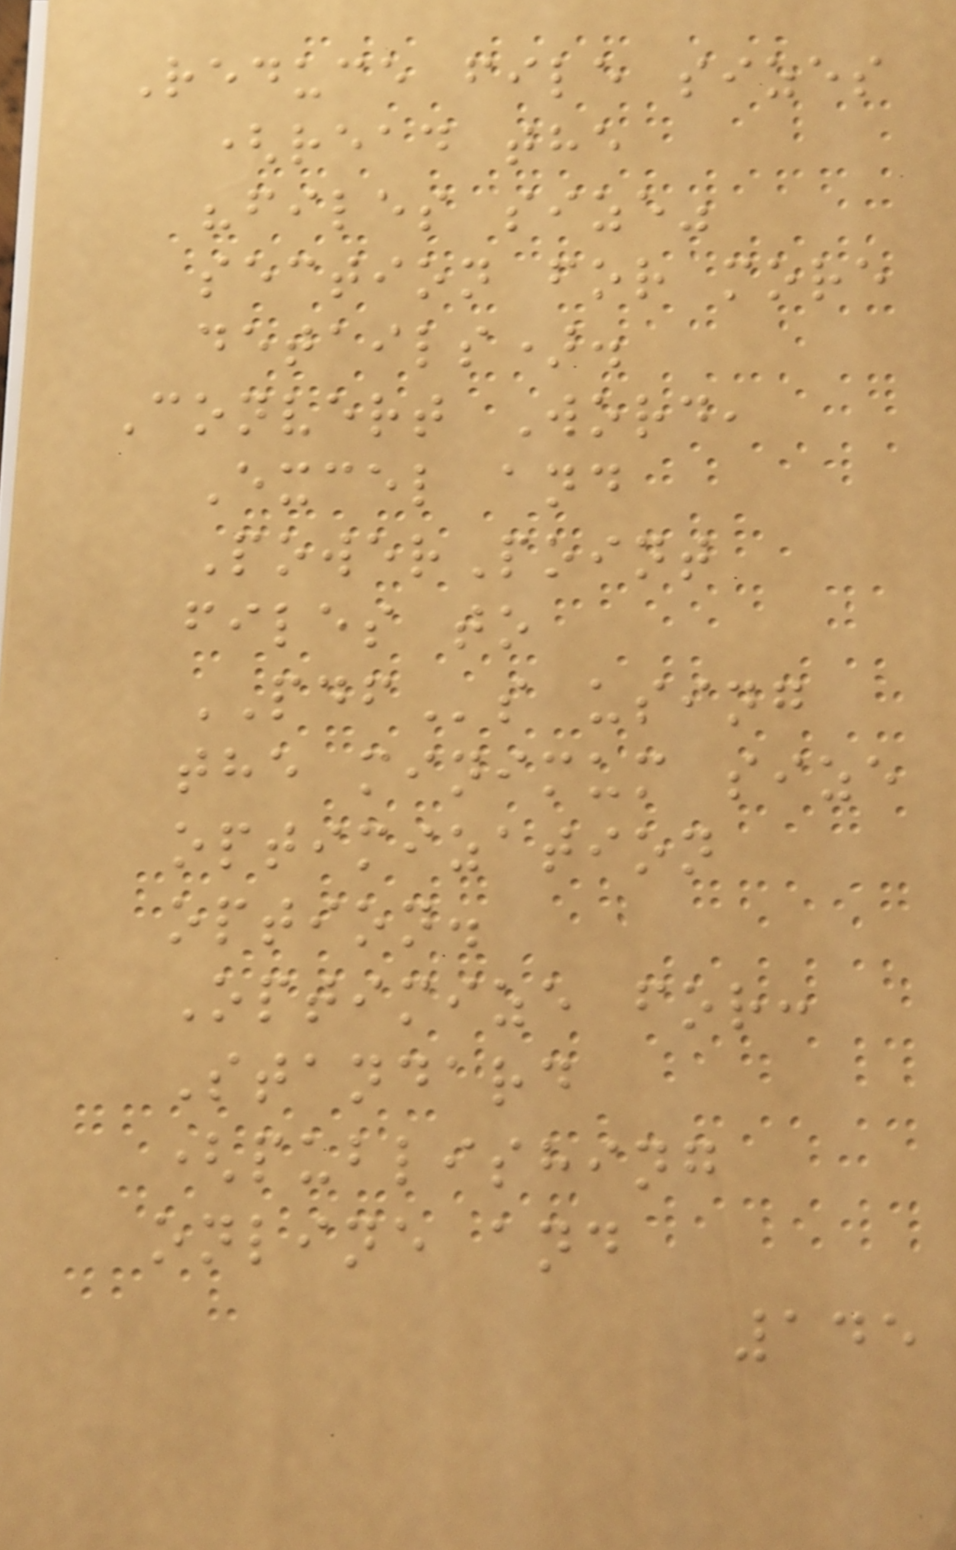Reduce file sizes
(read the
"files size"
section for more
details).
Convert Word,
Excel and
PowerPoint
files to
PDFs using
the minimum size
optimization
option.
Optimize for:
Standard
(publishing
online and
145
